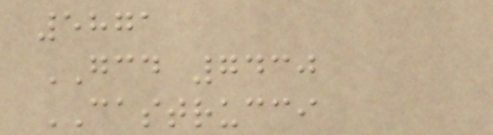5871
GCD 7430
CASTRUCCI
